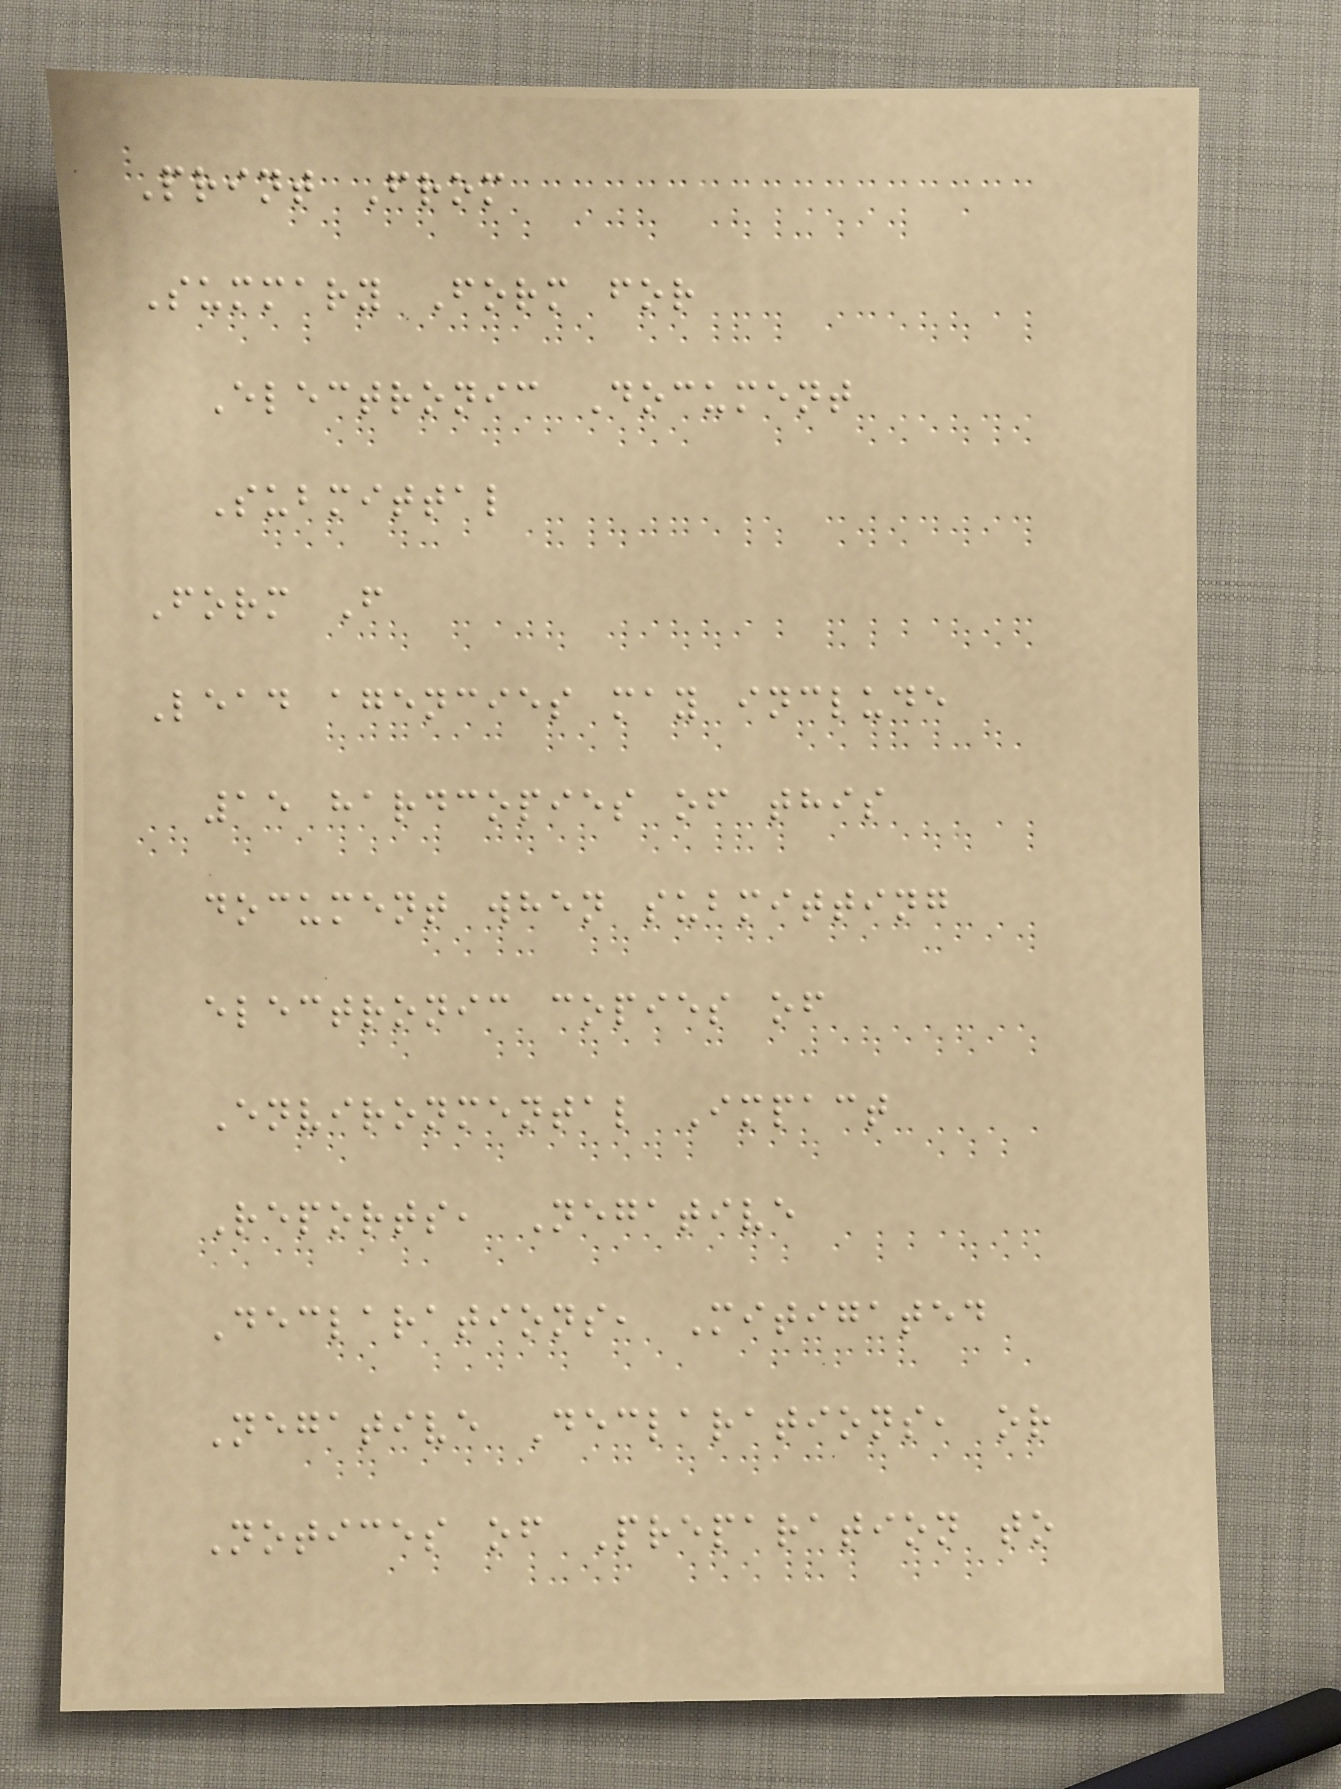Print From
Summary Form for
Electronic Document
Submittal
Form F
Lead agencies may include
15 hardcopies of this
document when submitting
electronic copies of
Environmental Impact
Reports, Negative
Declarations, Mitigated
Negative Declarations, or
Notices of Preparation to
